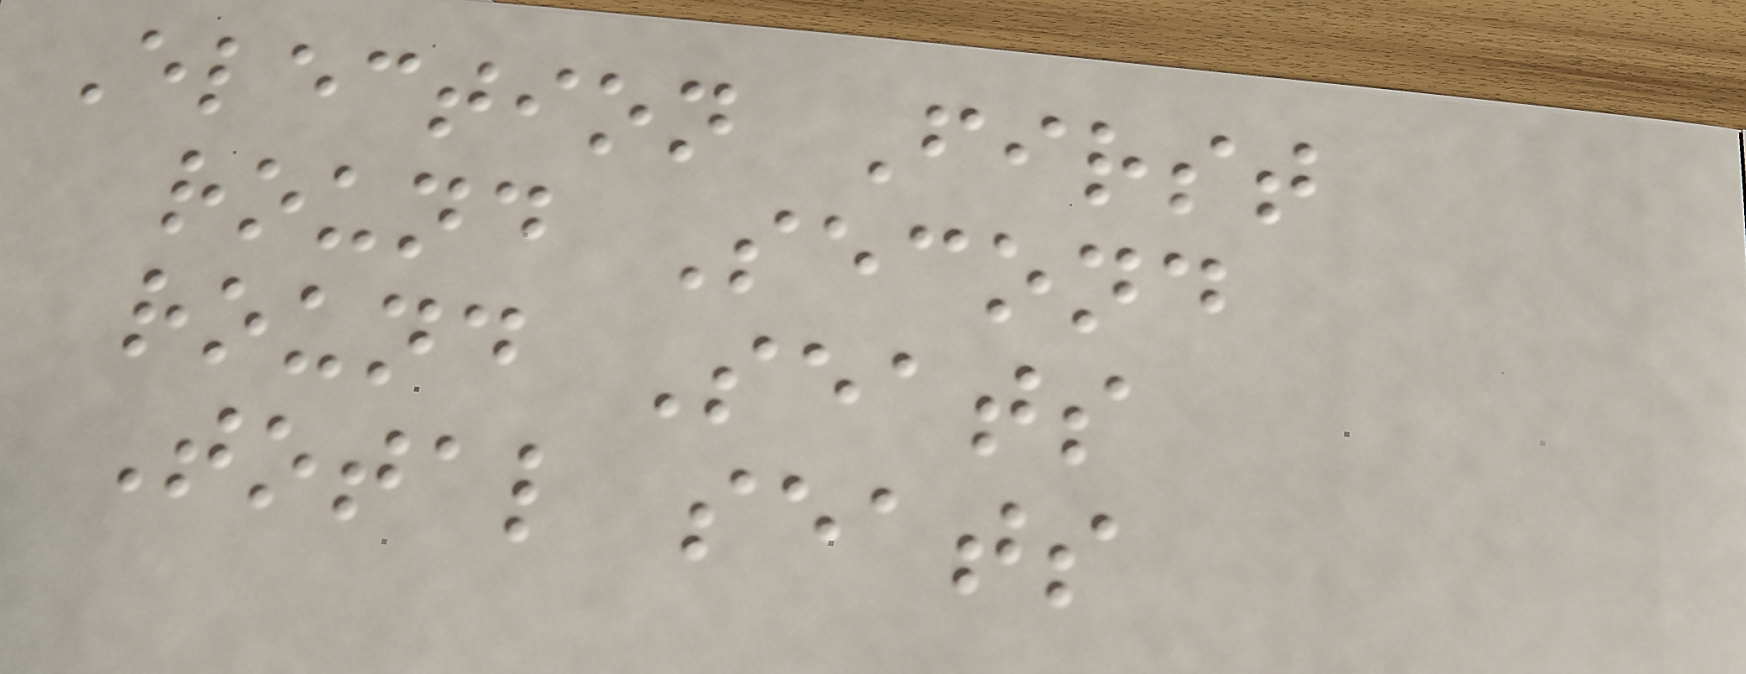Election First
round Second
round Seats
Total seats
